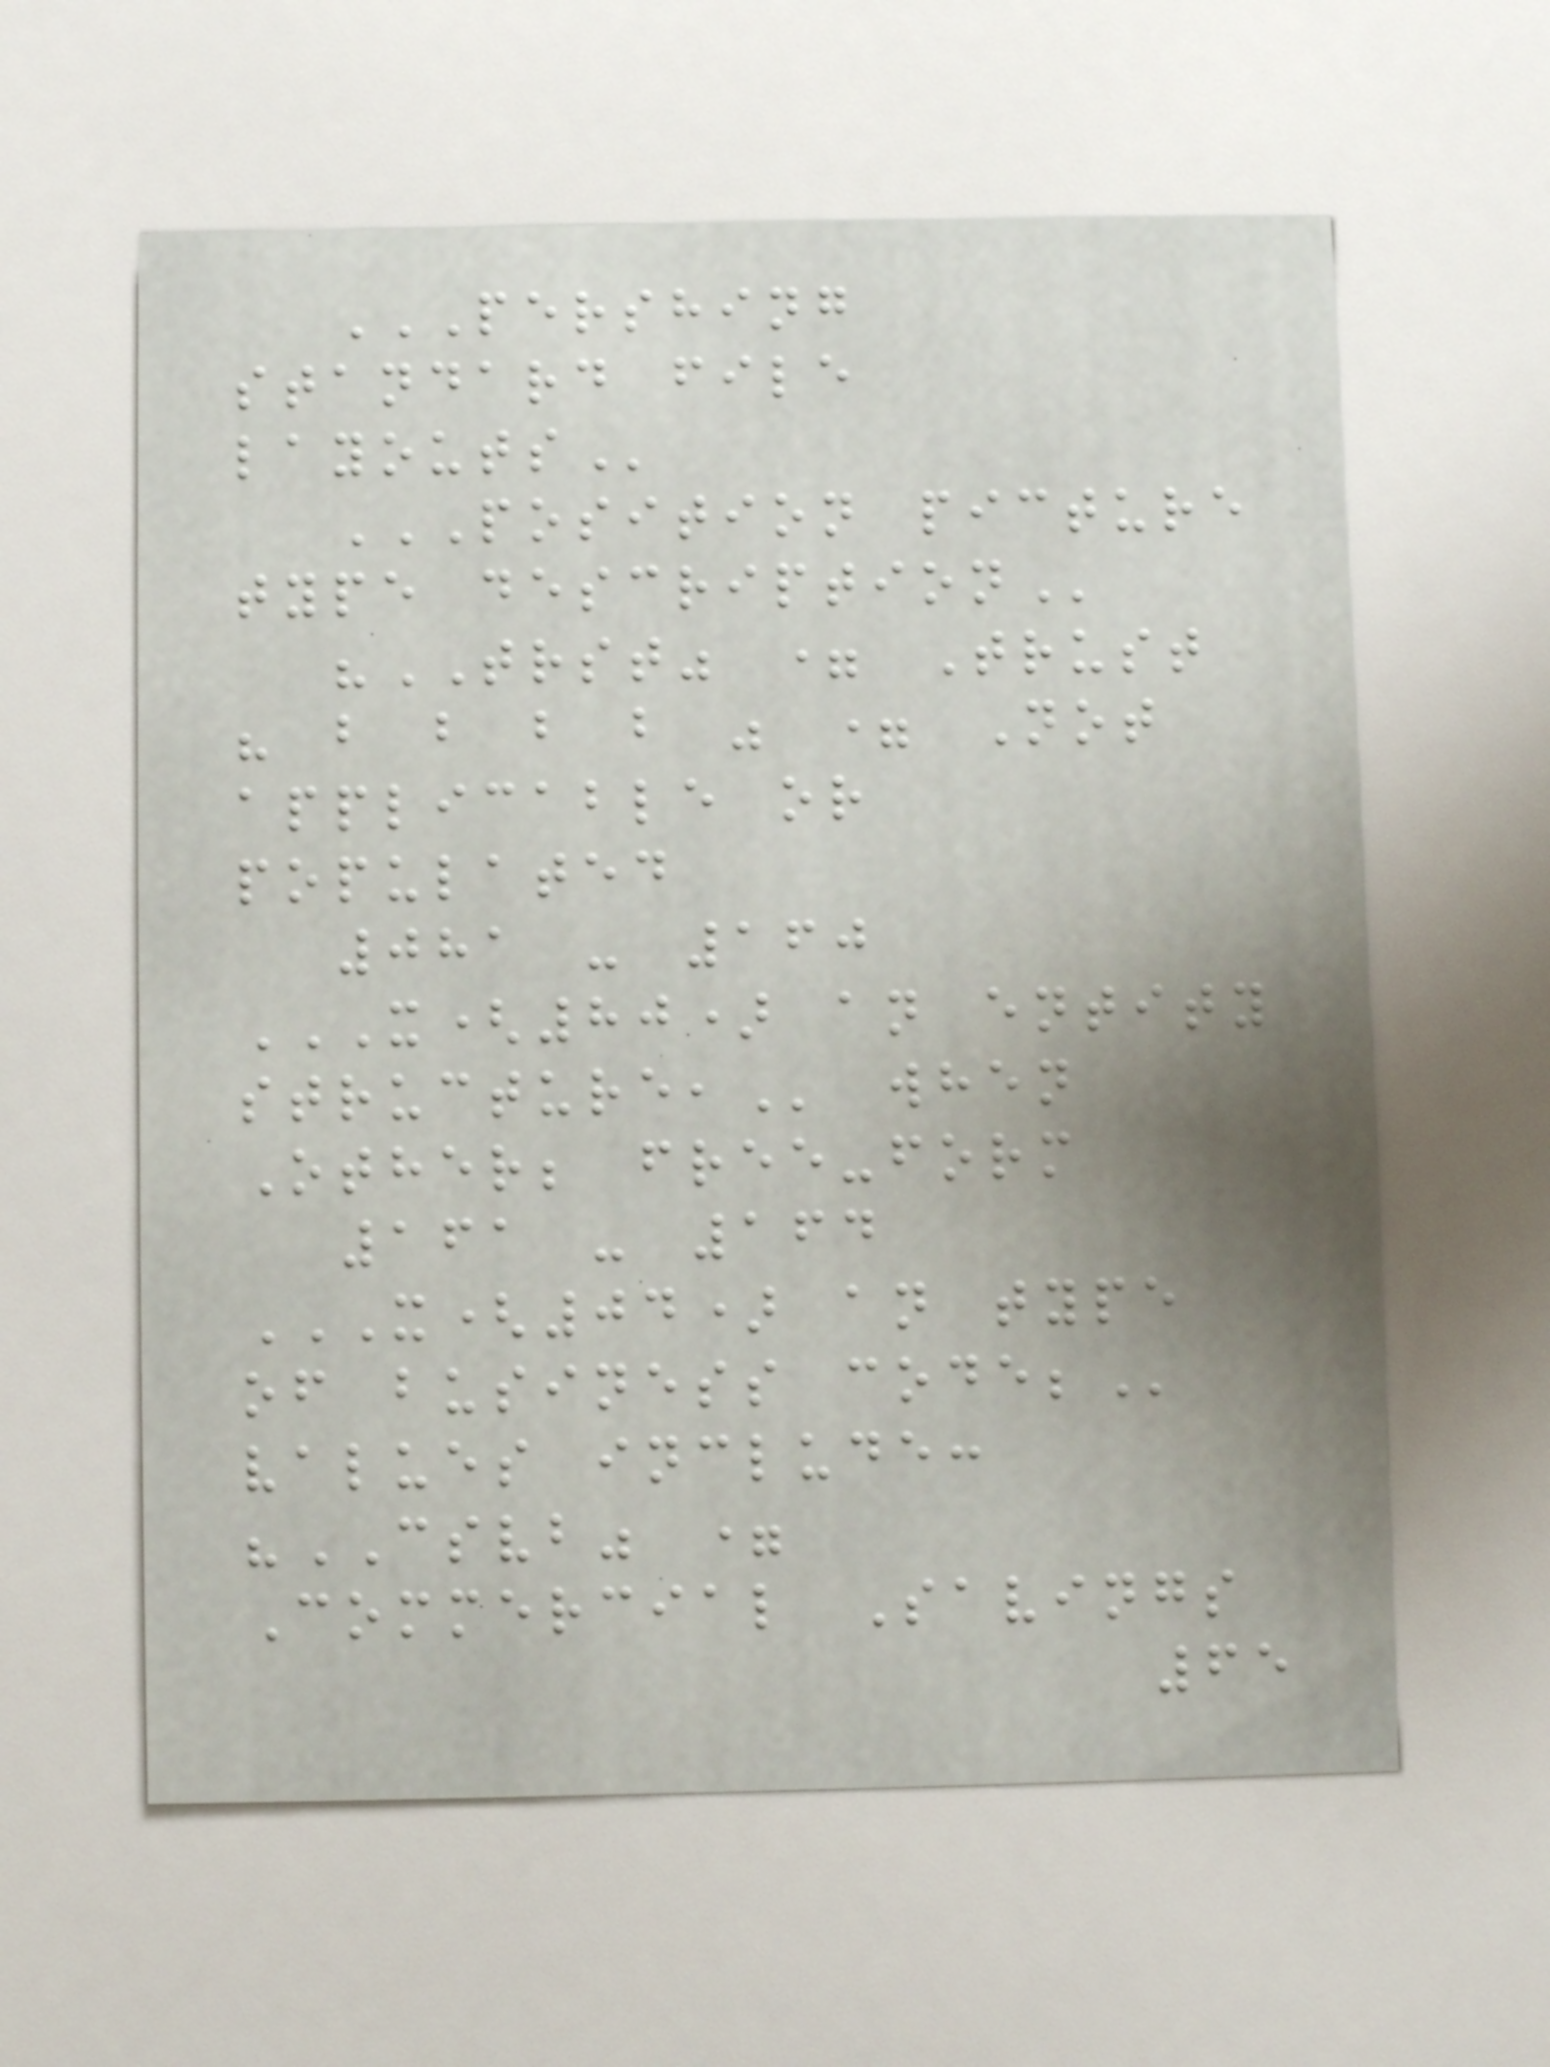PERSHING
STANDARD FILE
LAYOUTS
POSITION PICTURE
TYPE DESCRIPTION
"TRST" = Trust
" b b b b " = Not
applicable or
populated
081 - 160
X(80) AN ENTITY
STRUCTURE, when
Other; free-form
161 - 164
X(04) AN TYPE
OF BUSINESS CODE;
values include:
"CSVB" =
Commercial Savings
65
